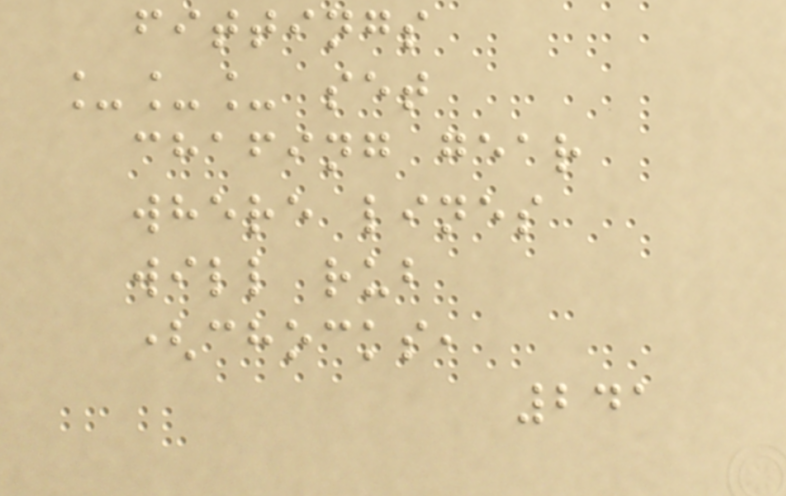fittings
___ set
chafing gear
where lines
will rub
(chocks,
241
